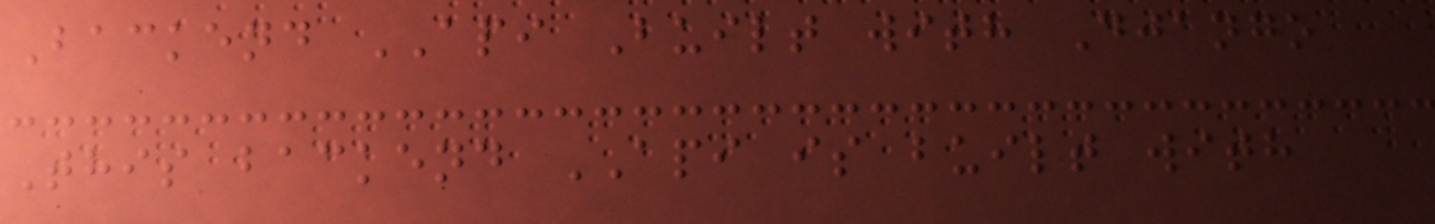Backend API Built with Django
This backend API is built with
